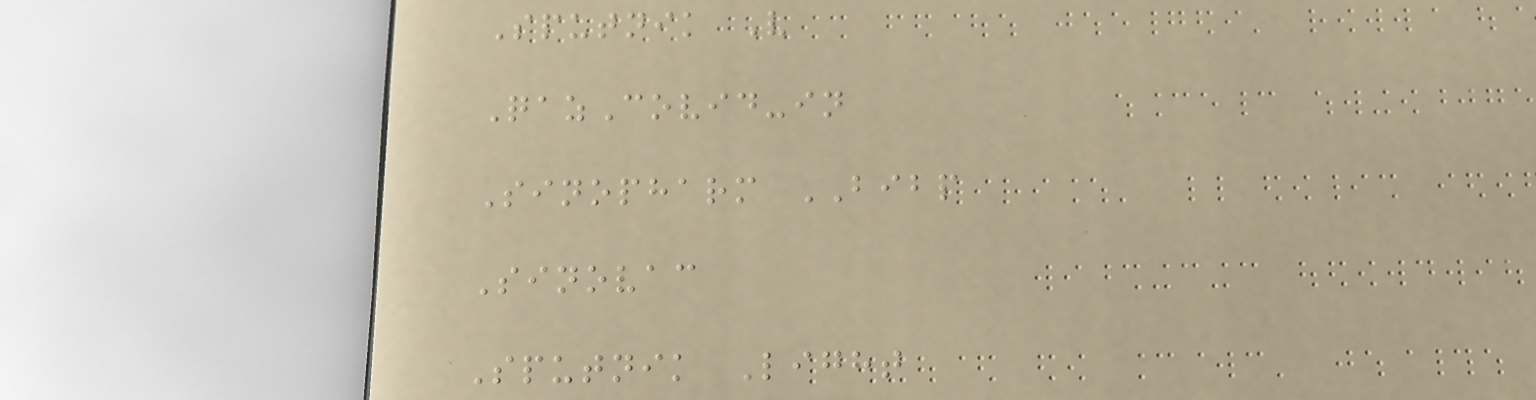Sputnik V
QazCovid-in
Sinopharm BIBP
Sinovac
Sputnik Light
